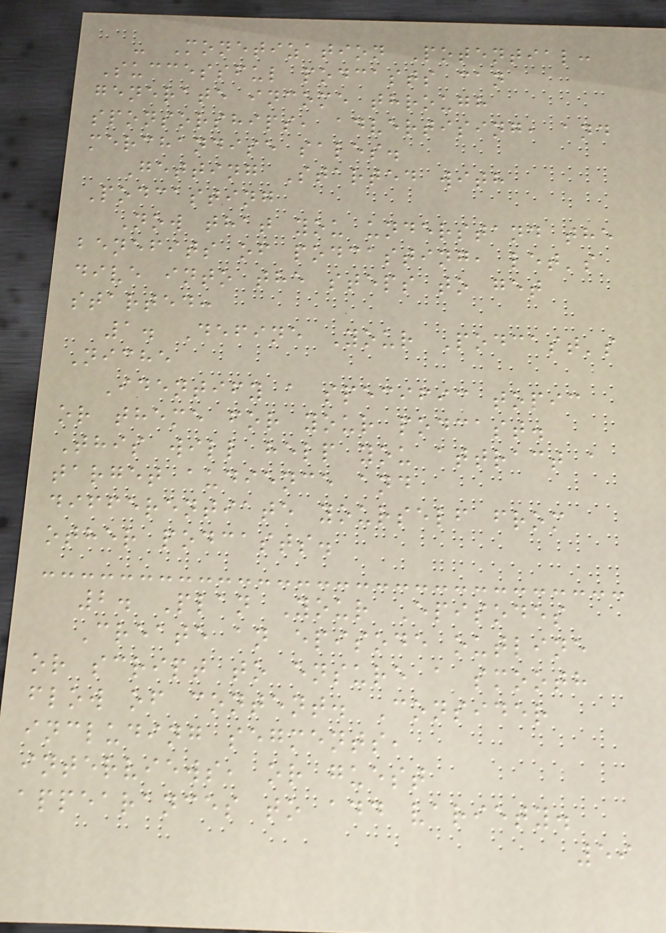- Monetization Potential:
Successful podcasts can
generate income through
sponsorships, advertising, and
merchandise sales.
Getting Started with
Podcasting
Now that you understand the
benefits of podcasting, let's
dive into the steps to get
started:
1. Define Your Podcast's
Niche
Identify a specific topic
or theme for your podcast.
This will help you attract a
target audience and
differentiate yourself from
other podcasts.
2. Plan Your Episodes
Create an episode outline
or script to ensure a smooth
flow of content. Consider
including segments,
interviews, or guest
appearances to add variety.
59
